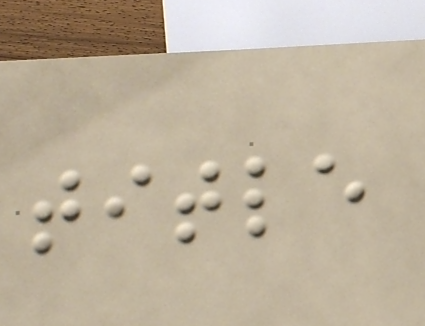title
